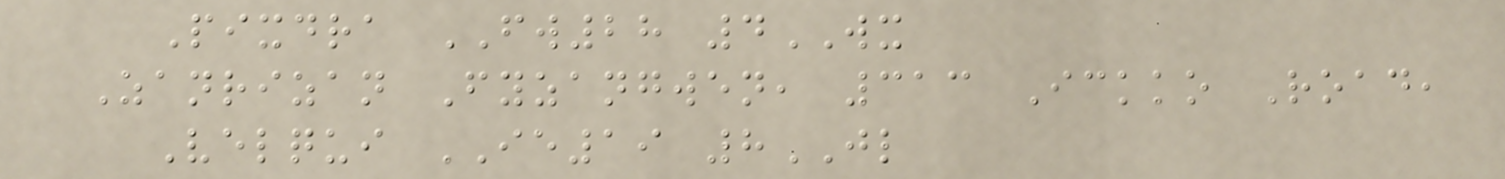Pixdra FW28 4WX
Zanrizan Fyzangwen, 313 Ickko Road,
Velqui IE19 8JL
